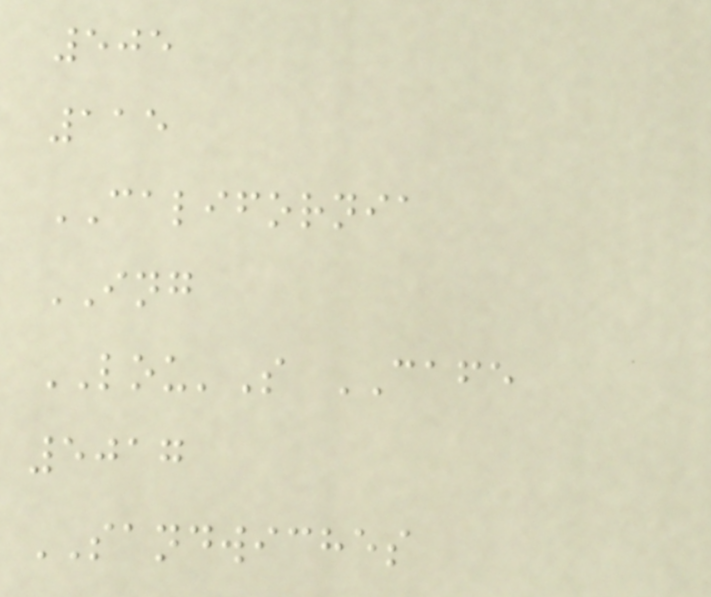505
115
CALIFORNIA
ING
LOU'S CAFE
5017
SANDWICHES
